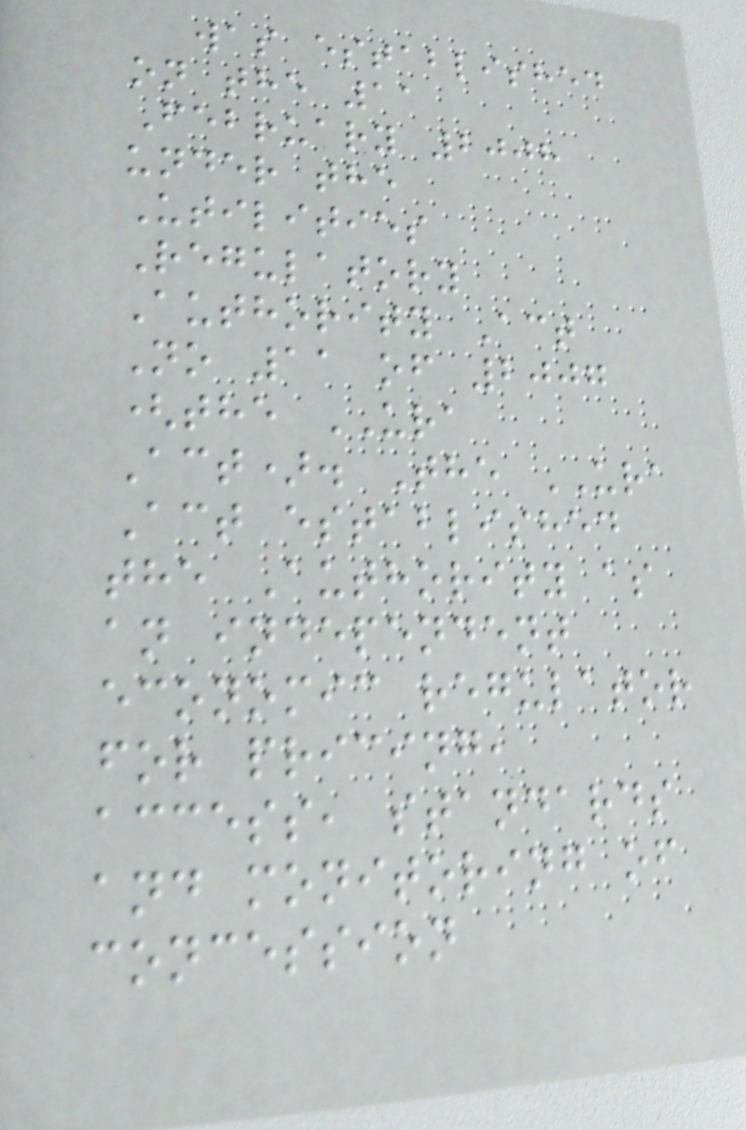was established
on the 11
February 2008
under the
Utilities
Regulatory
Authority Act
No 11 of 2007
(the URA
Act). The URA
Act established
the Authority as
an independent
economic regulator
for pricing,
access, standards
and monitoring of
concession
